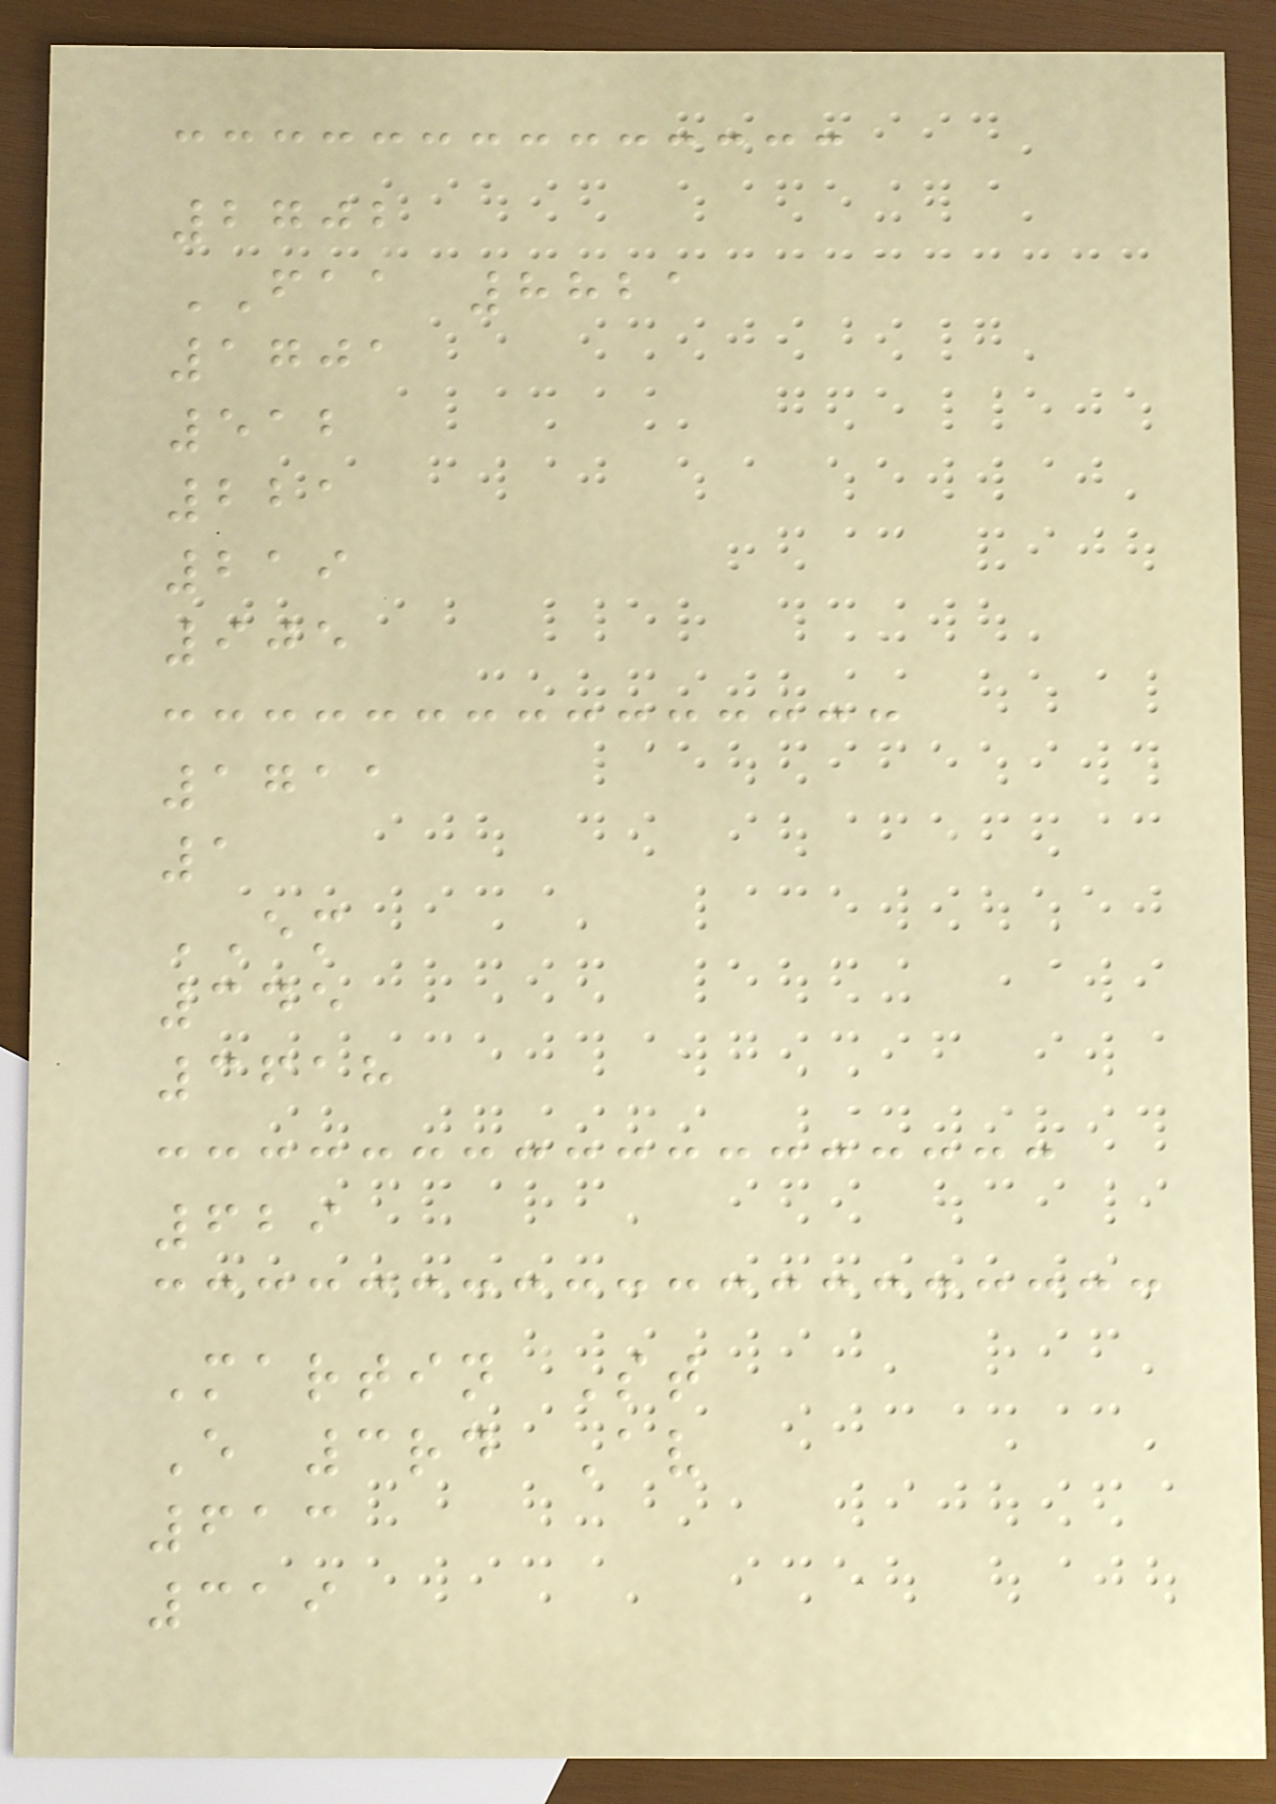2702
FAA 8821
1701
512
221
219
905
1711
1
EM
345
3618
629
Martin St
E 3rd Av
613
319
